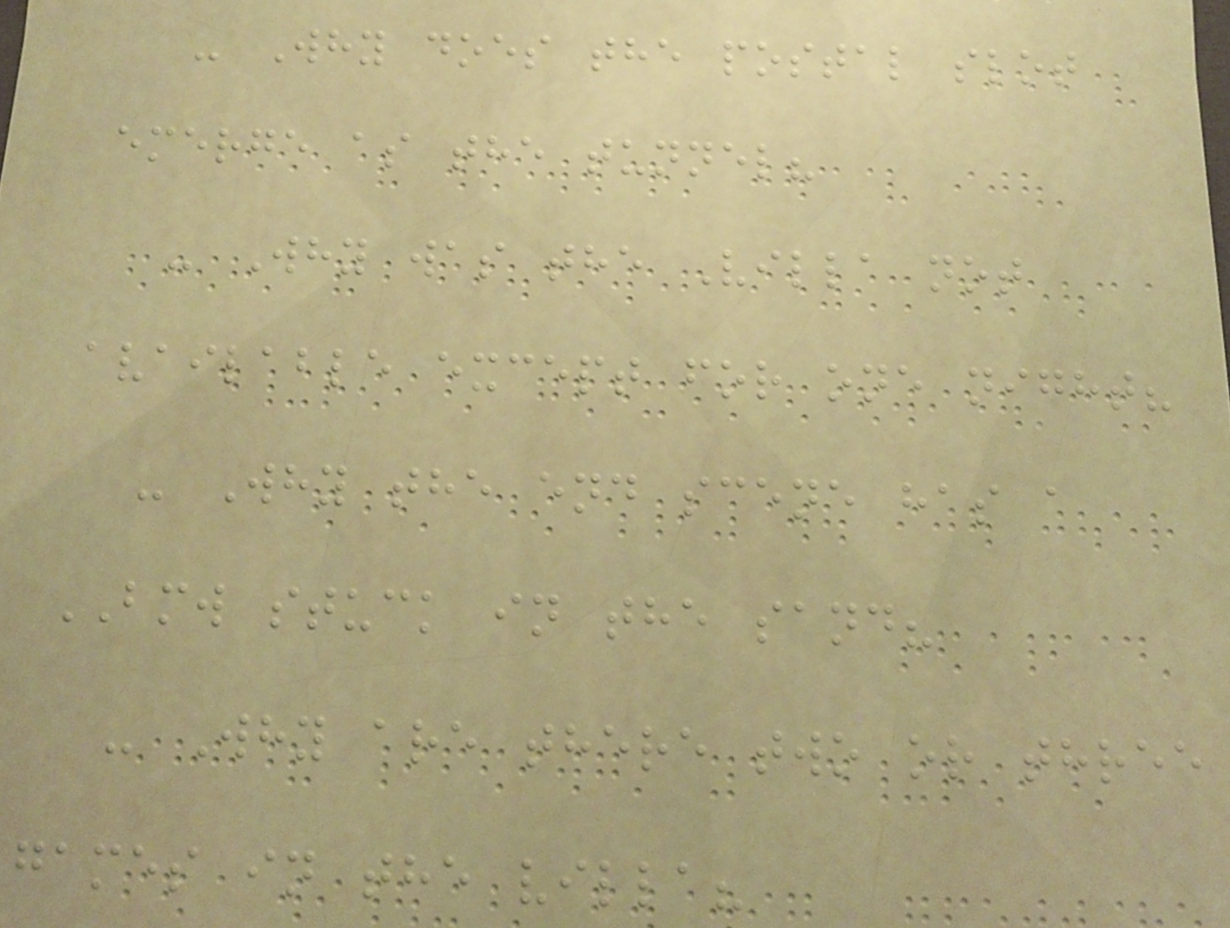- Why does the postal slot
emerge as the tunnel?
- Why was the Villa not
available except for one night?
- Why the end scene has a
BMW stuck in the sand?
- Why are there two or three
games in the villa?
